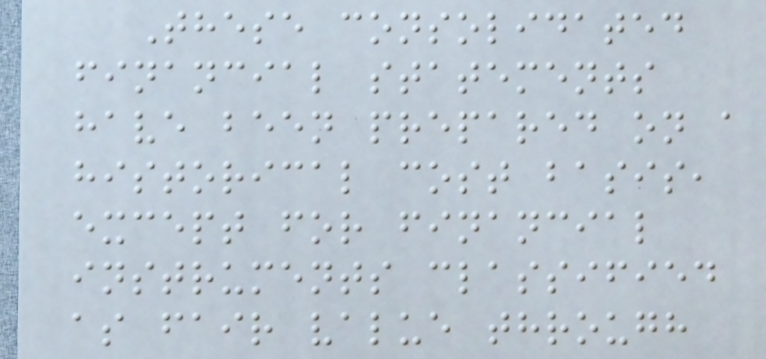These consolidated
financial statements
have been prepared on a
historical cost basis,
except for financial
instruments classified
as fair value through
